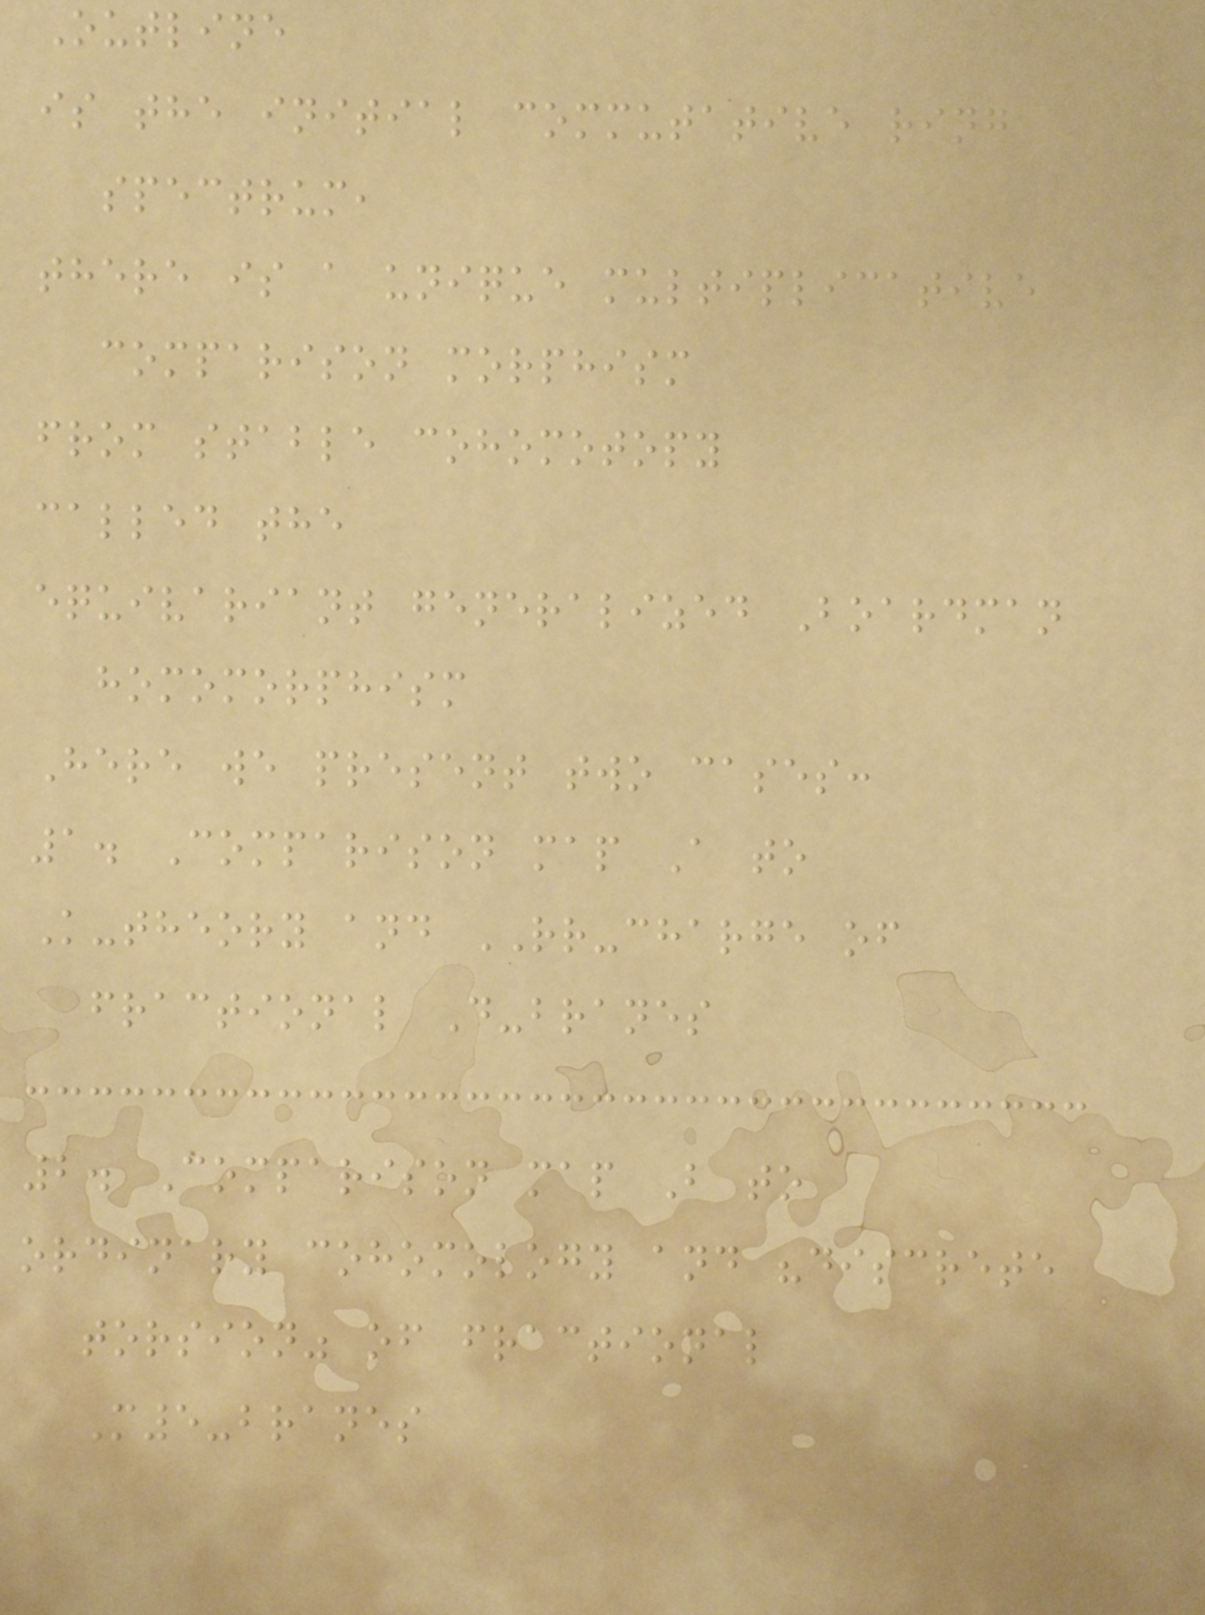Outline
is the initial commutative ring
spectrum,
there is a unique multiplicative
comparison morphism
from stable cohomotopy
called the
equivariant generalized Boardman
homomorphism
Here we present two cases:
1. Comparison map A to
K-theory and RR-charge of
fractional D-branes
2. Comparison map B to
ordinary cohomology and "discrete
torsion" of fractional
M5-branes
